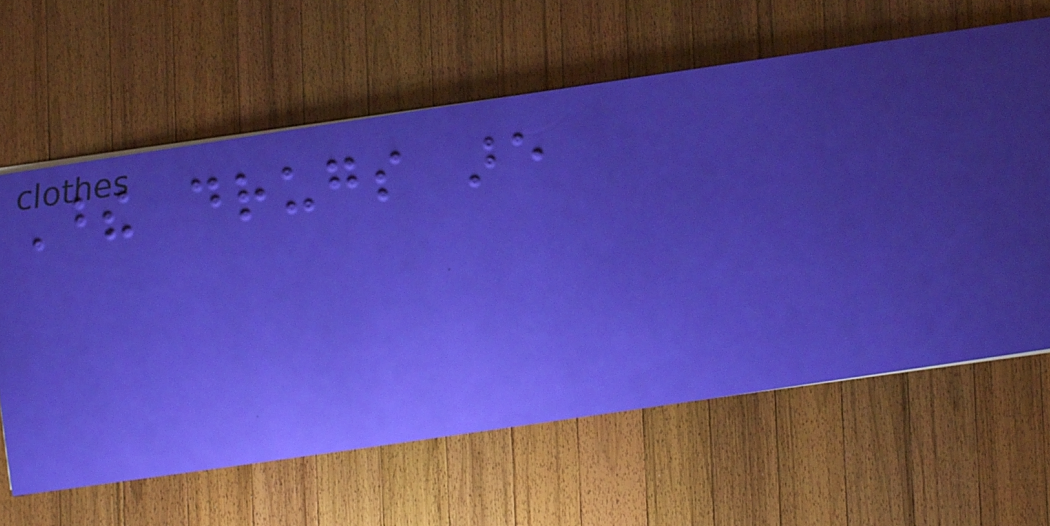These drugs are
